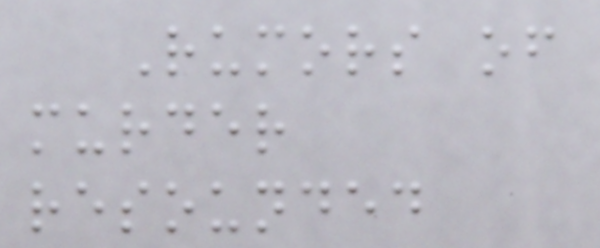Rumors of
murder
resounded
